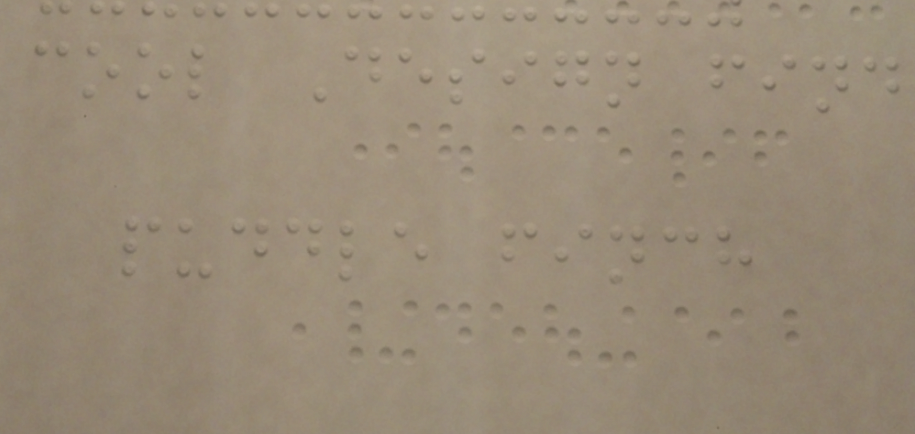cool Design find
puddle finch
